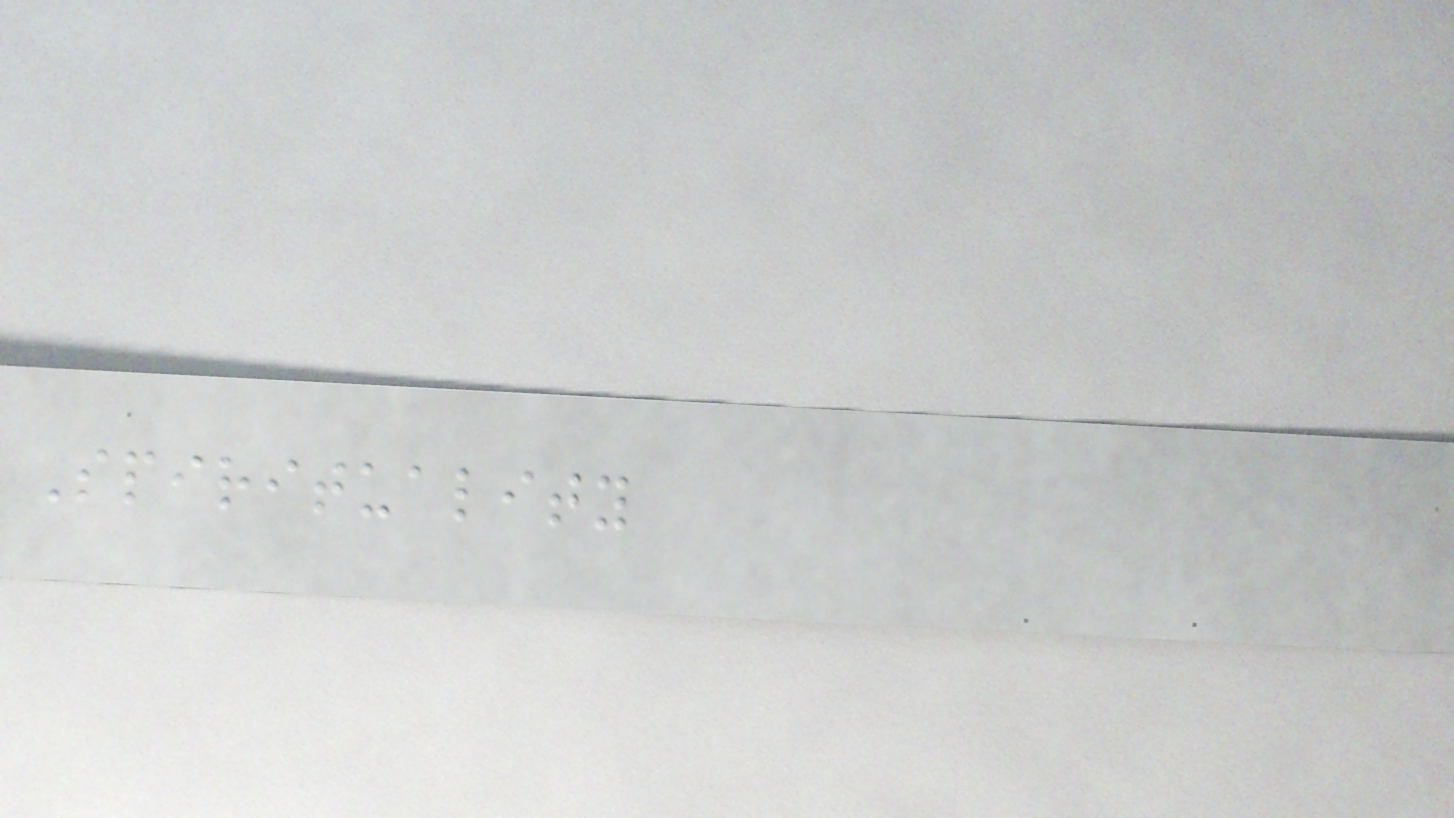Spirituality
